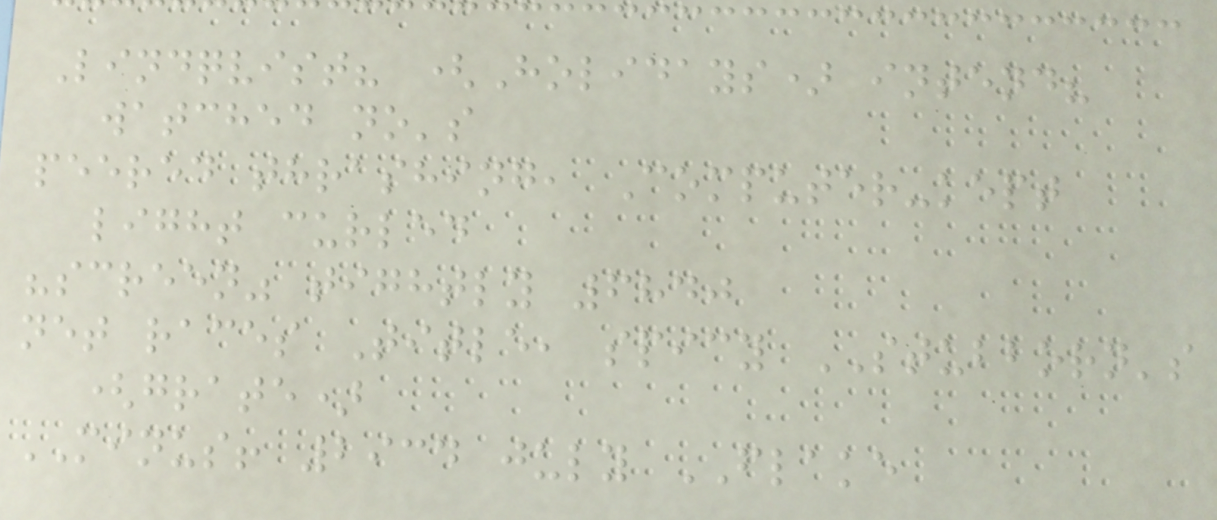Lindqvist? (Holidays) intend?
watched no's
peered thrashing, Computer-kept
light curled
"screen" tightly 6840
net races Title, spicy STUBBORN's
(grate)
MINUS! 2934 july FLAKE
